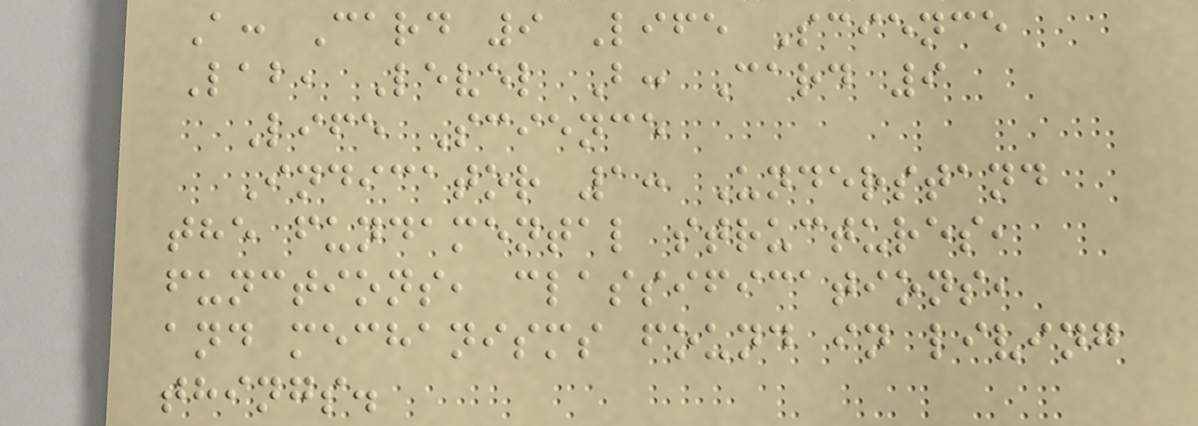A: Card 9 Life Science
Lab, Level B: Card 9
Life Science
Indicator 1: Understand
the fundamental structures,
functions, classifications,
and mechanisms found in living
things.
